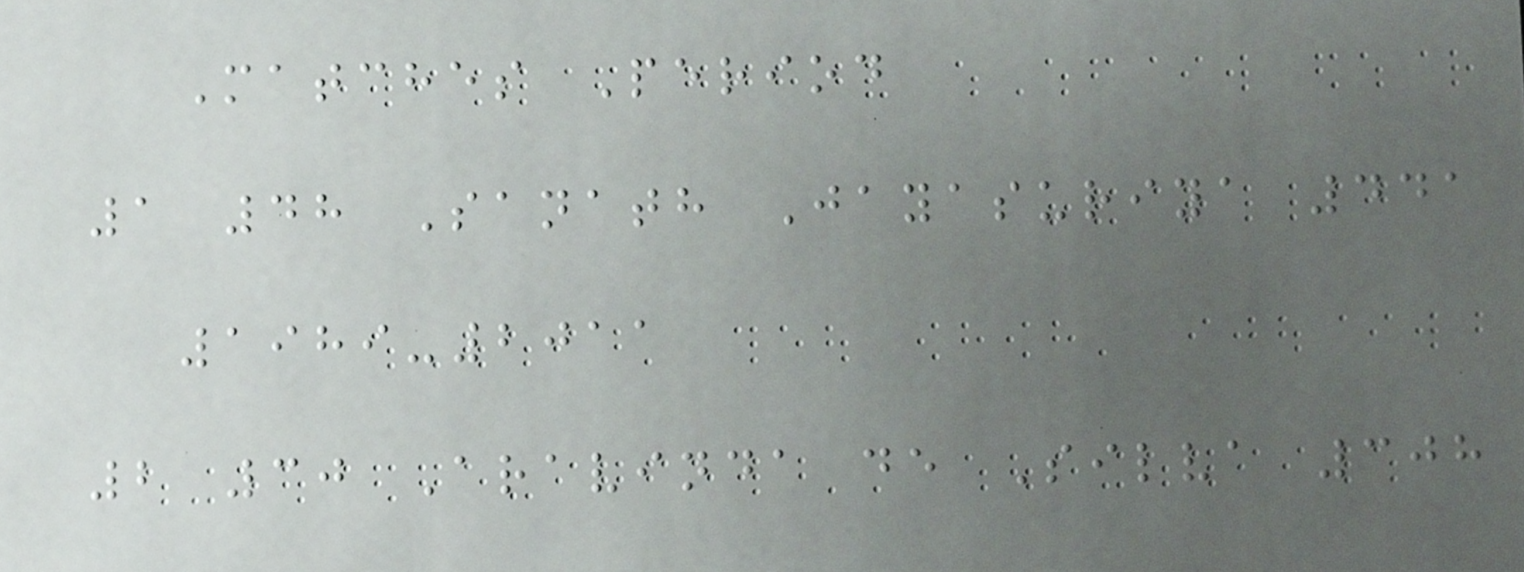Matches Period
1 48 Sanath Jayasuriya 441
1989-2011
2 30 Aravinda de Silva 308
